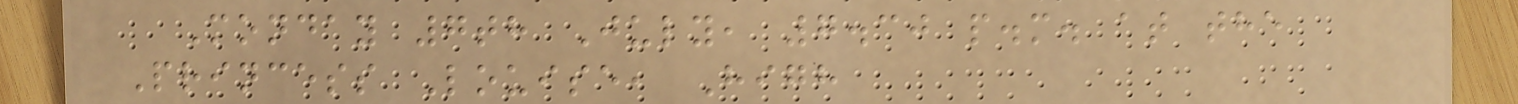Monday 7th July, 7.30 p.m. at the
Princess Louise, High
